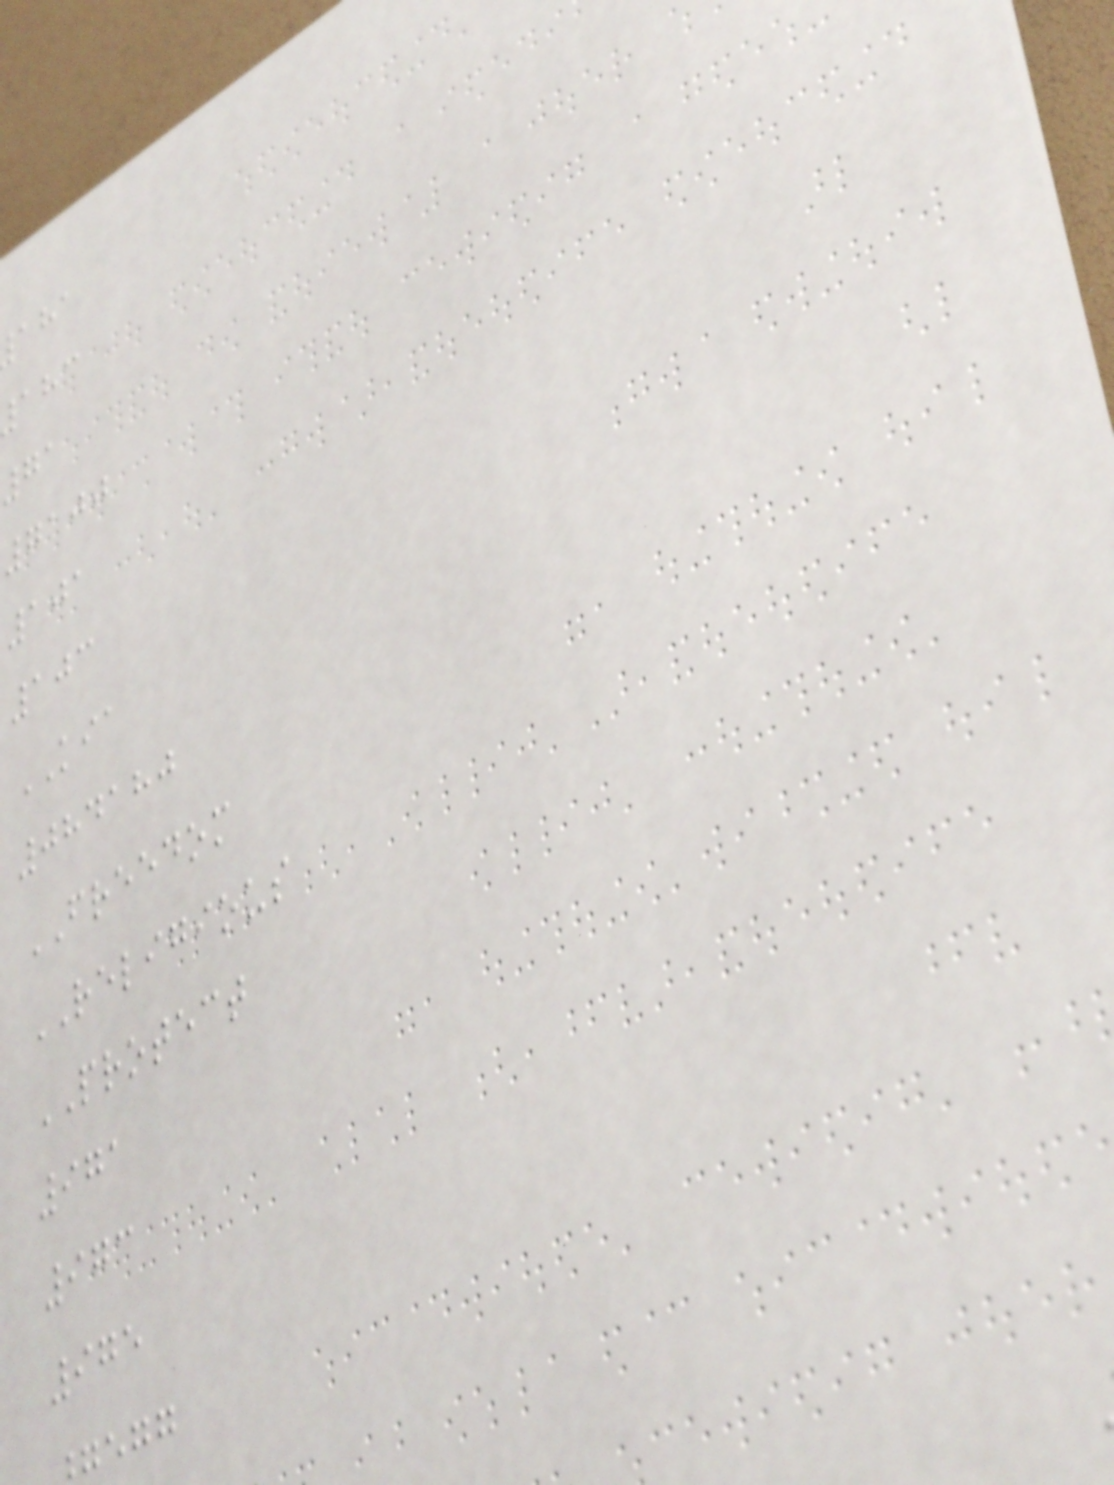71
7100
101
103
KIA
084180
FREEDOM
RELIGIOUS
PROTECT
971
973
975
